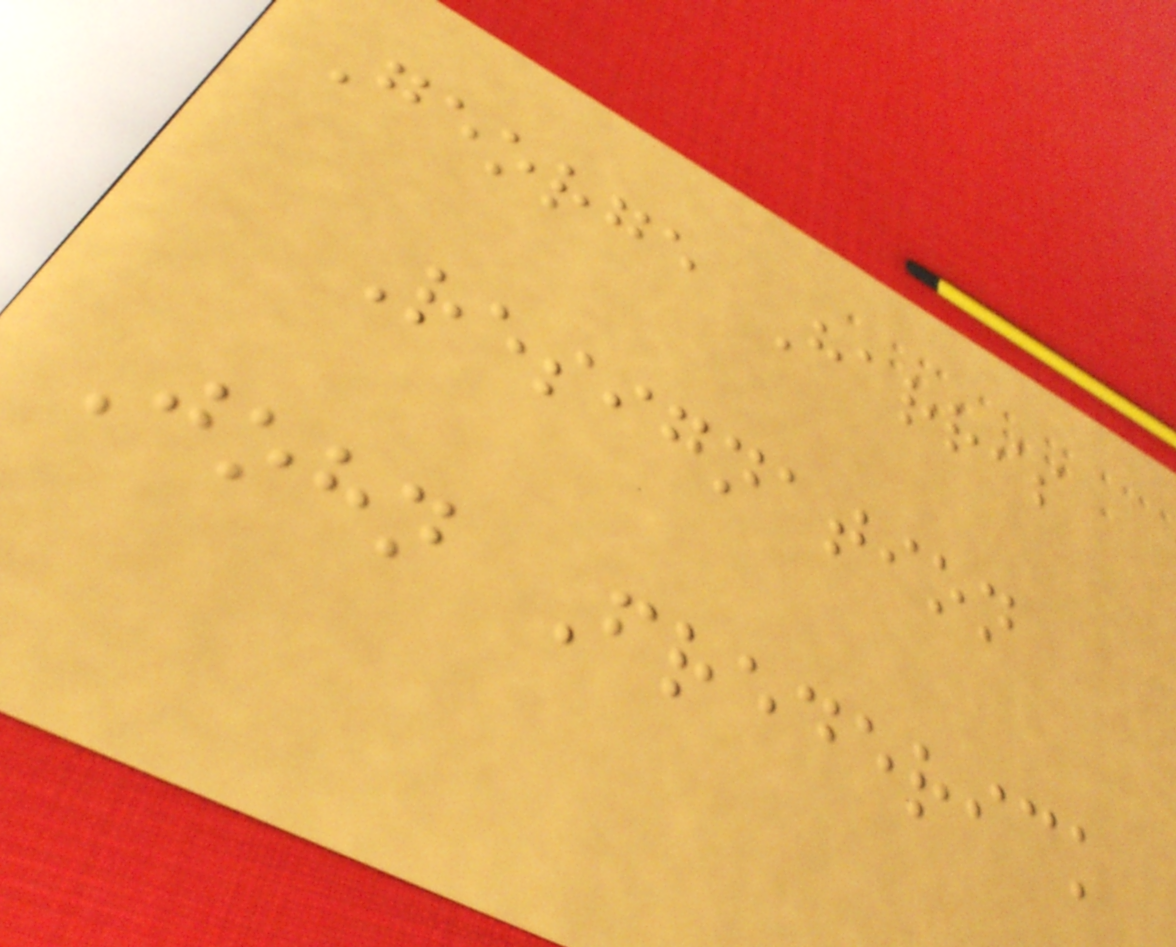George Harris
Resignation
John Frederick
